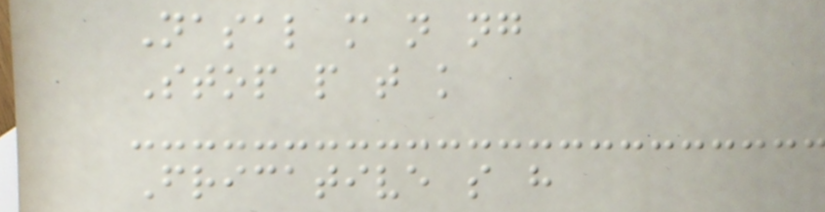Nasal m n ng
Stop p t k
Fricative s h
